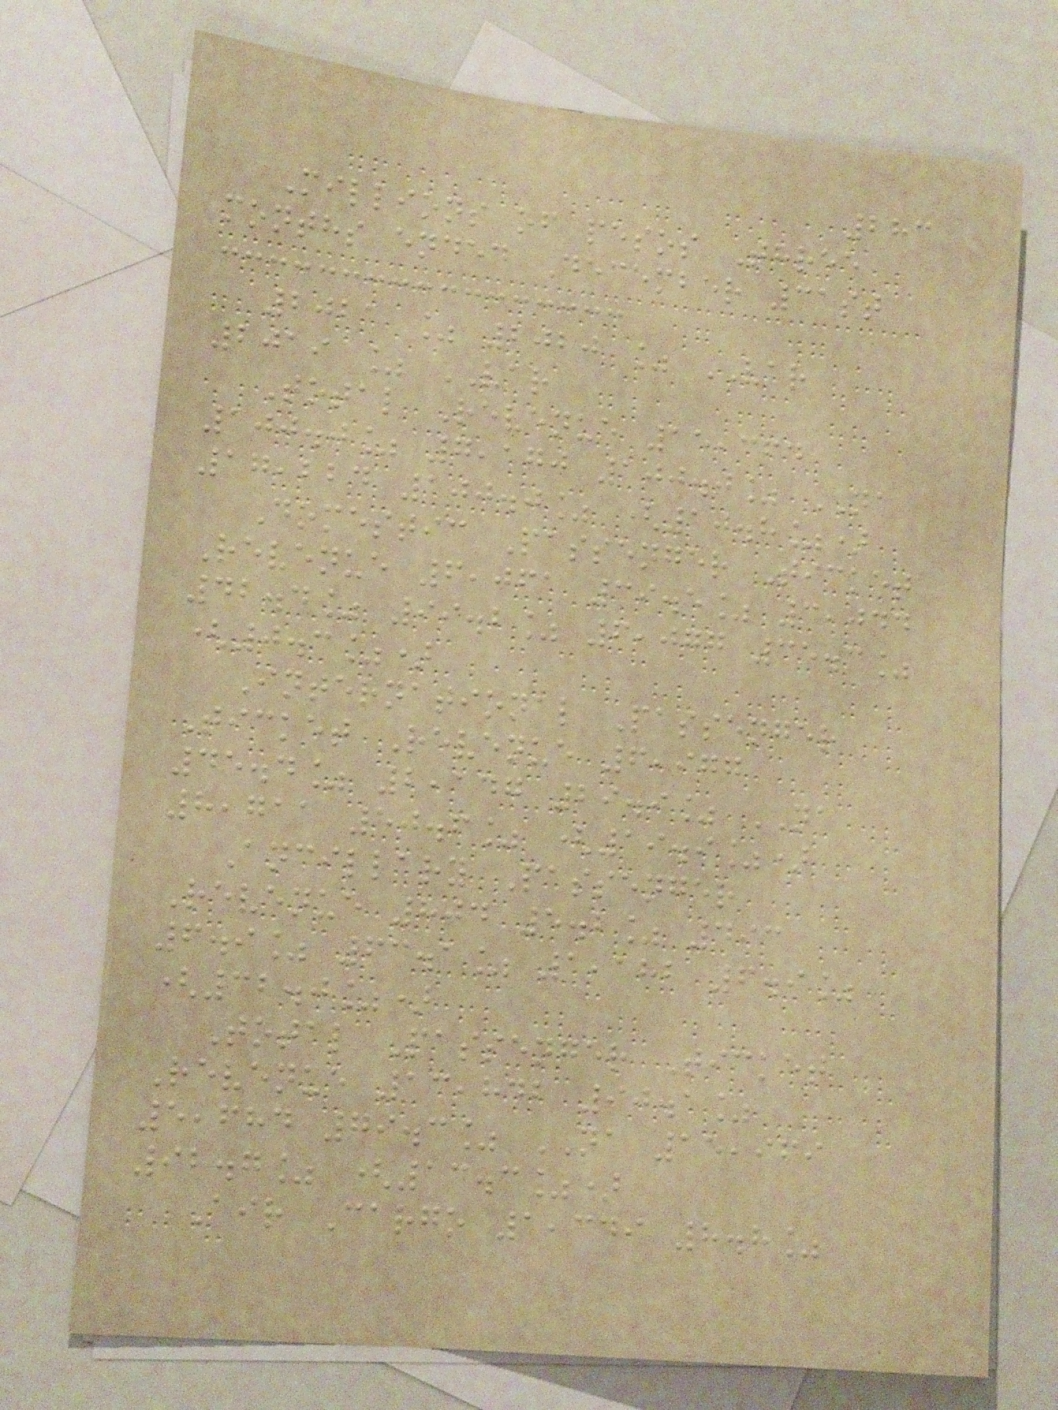283
Millions of pesos Three
months ended December 31st
2021 % 2020 % VAR
2019 % VAR
Total Revenue 15,364
100.0% 7,170 100.0% NA
17,224 100.0% (10.8%)
Domestic Passenger Ticket
Revenue 6,061 39.5% 3,044
42.4% 99.2% 6,077 35.3%
(0.3%)
International Passenger
Ticket Revenue 6,977
45.4% 2,147 29.9% NA
8,711 50.6% (19.9%)
Ancillary Passenger
Revenue 804 5.2% 493
6.9% 63.1% 1,182 6.9%
(32.0%)
Total Passenger Ticket
Revenue 13,842 90.1%
5,684 79.3% NA 15,969
92.7% (13.3%)
Air Cargo 1,349 8.8%
